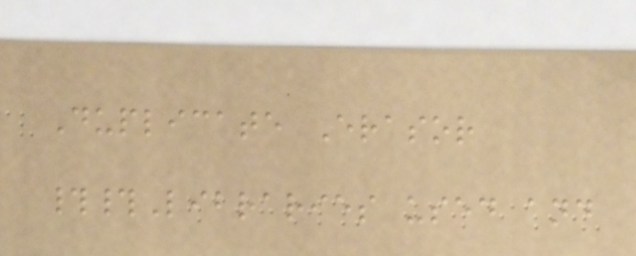Duplicate Erasor
##Libraries used and
